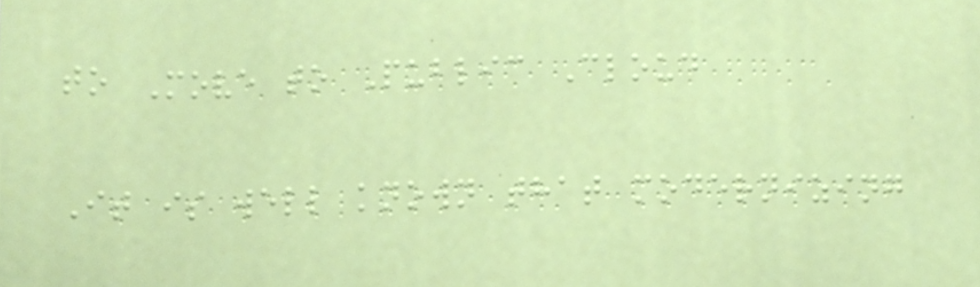to Move to Public Cloud
It is well known that modernizing
